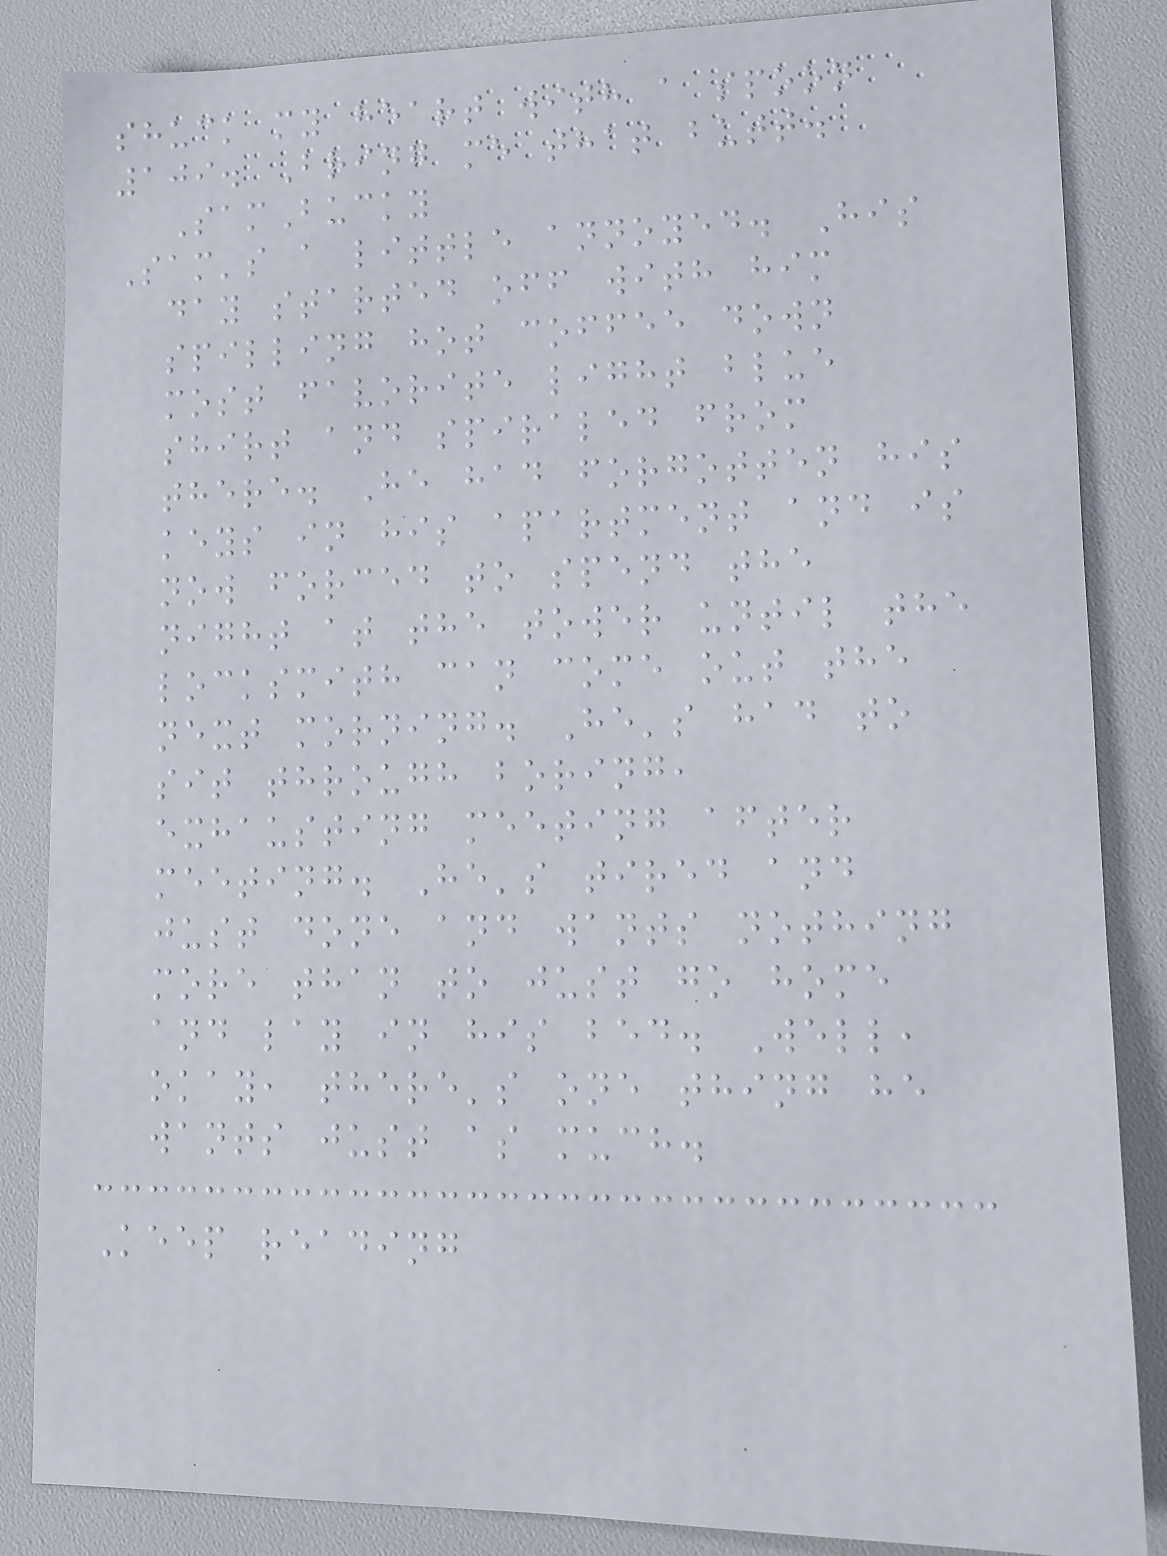shuck my heart with a spoon
109. Bring me that butt.
SamBucky
Sam's a little annoyed. His
day started off with him
spilling hot coffee down
most favorite light blue
shirt and spiraled from
there. He had forgotten his
keys in his apartment and is
now forced to spend the
night at the tower until the
locksmith can come out the
next morning. He's had to
sit through boring,
exhausting meeting after
meeting. He's tired and
just done and wants nothing
more than to just go home
and lay in his bed. Well,
okay, there's one thing he
wants just as much.
Keep reading
